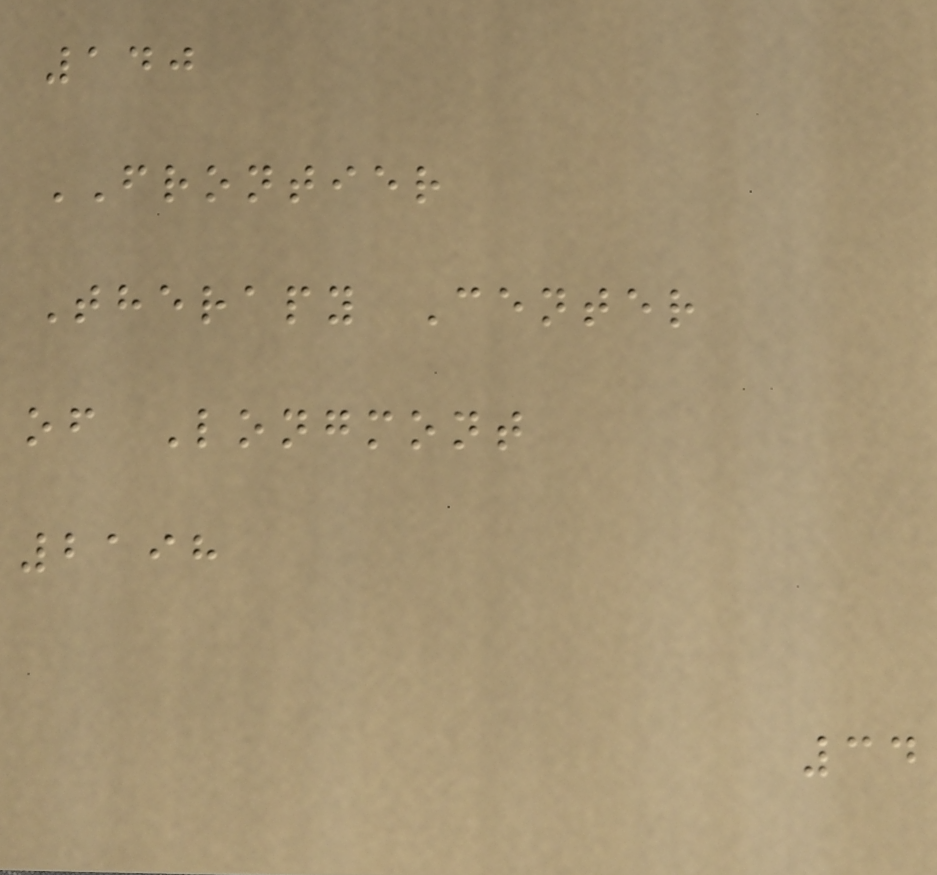140
FRONTIER
Therapy Center
of Longmont
2198
34
